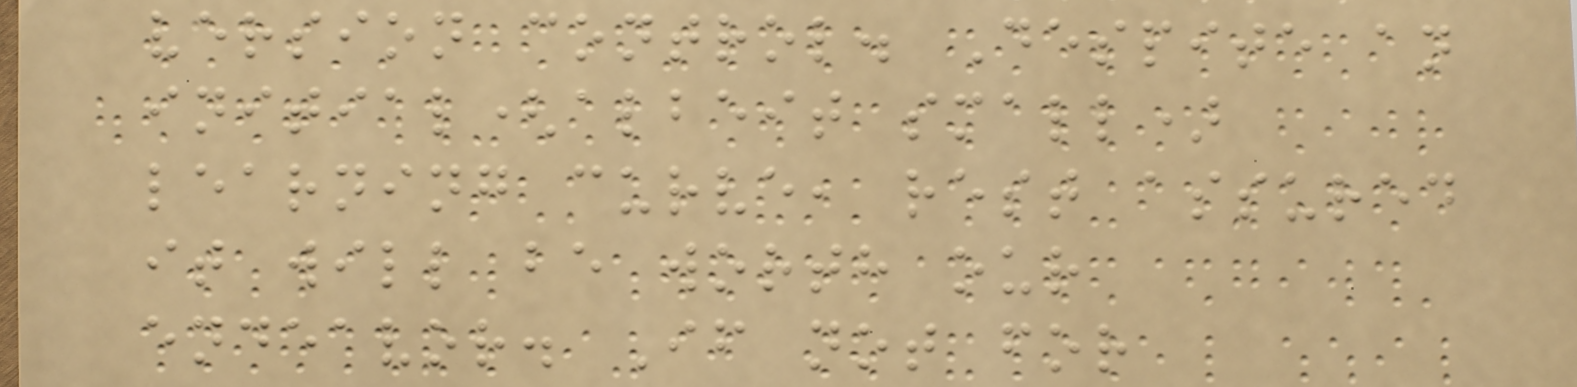version control. Despite an
initial(albeit small)
learning curve, rest assured
it will be worth our
endeavor. If not for
